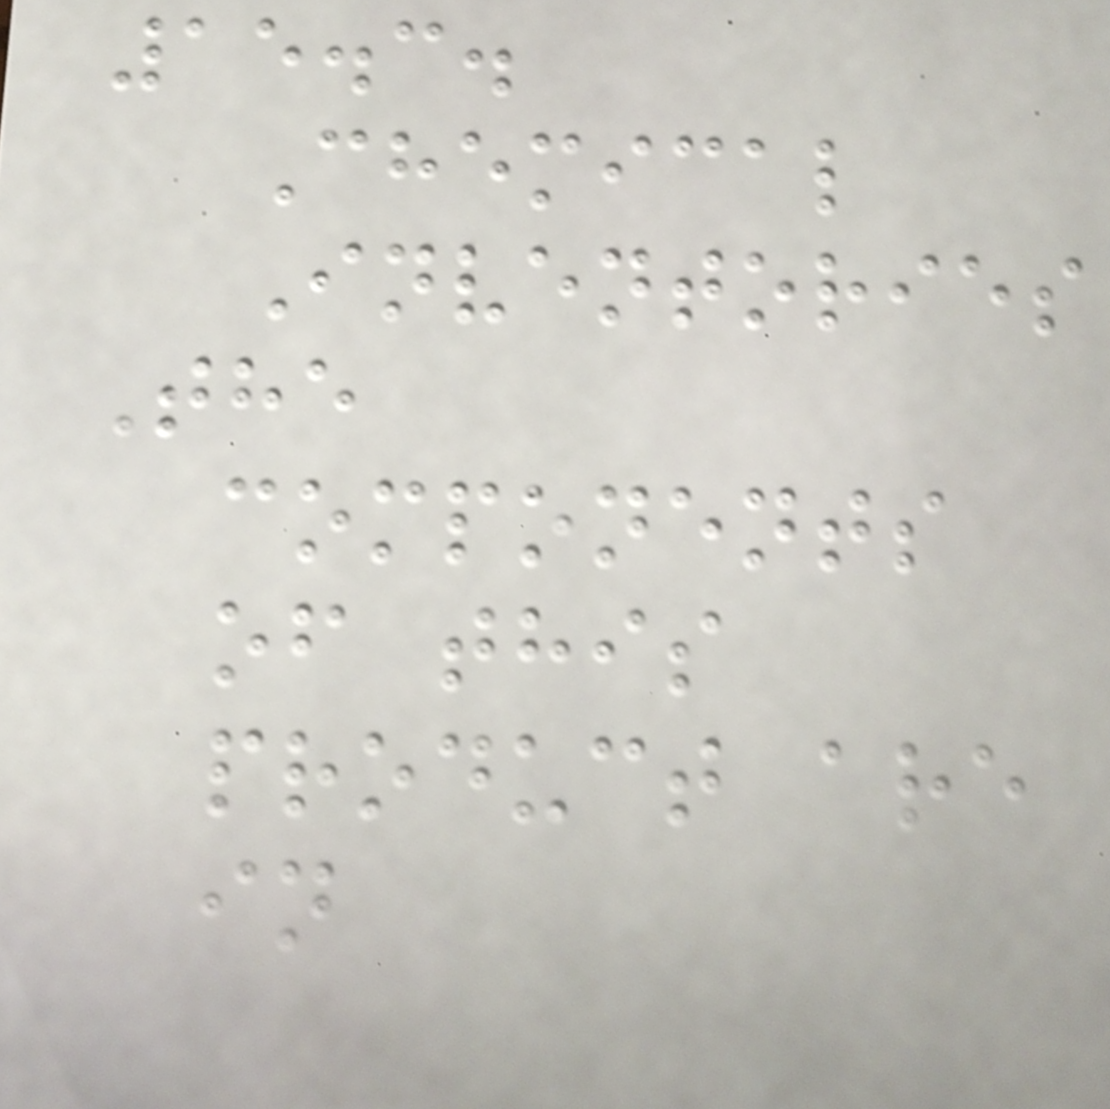15.3.
Chemical
Inventories
The
components
of this
product are
in
